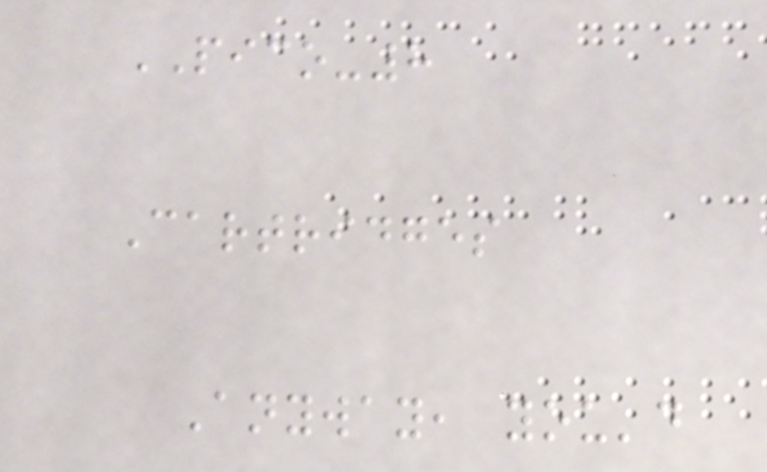PICO-8
Cartridges
Anyway, you'd
